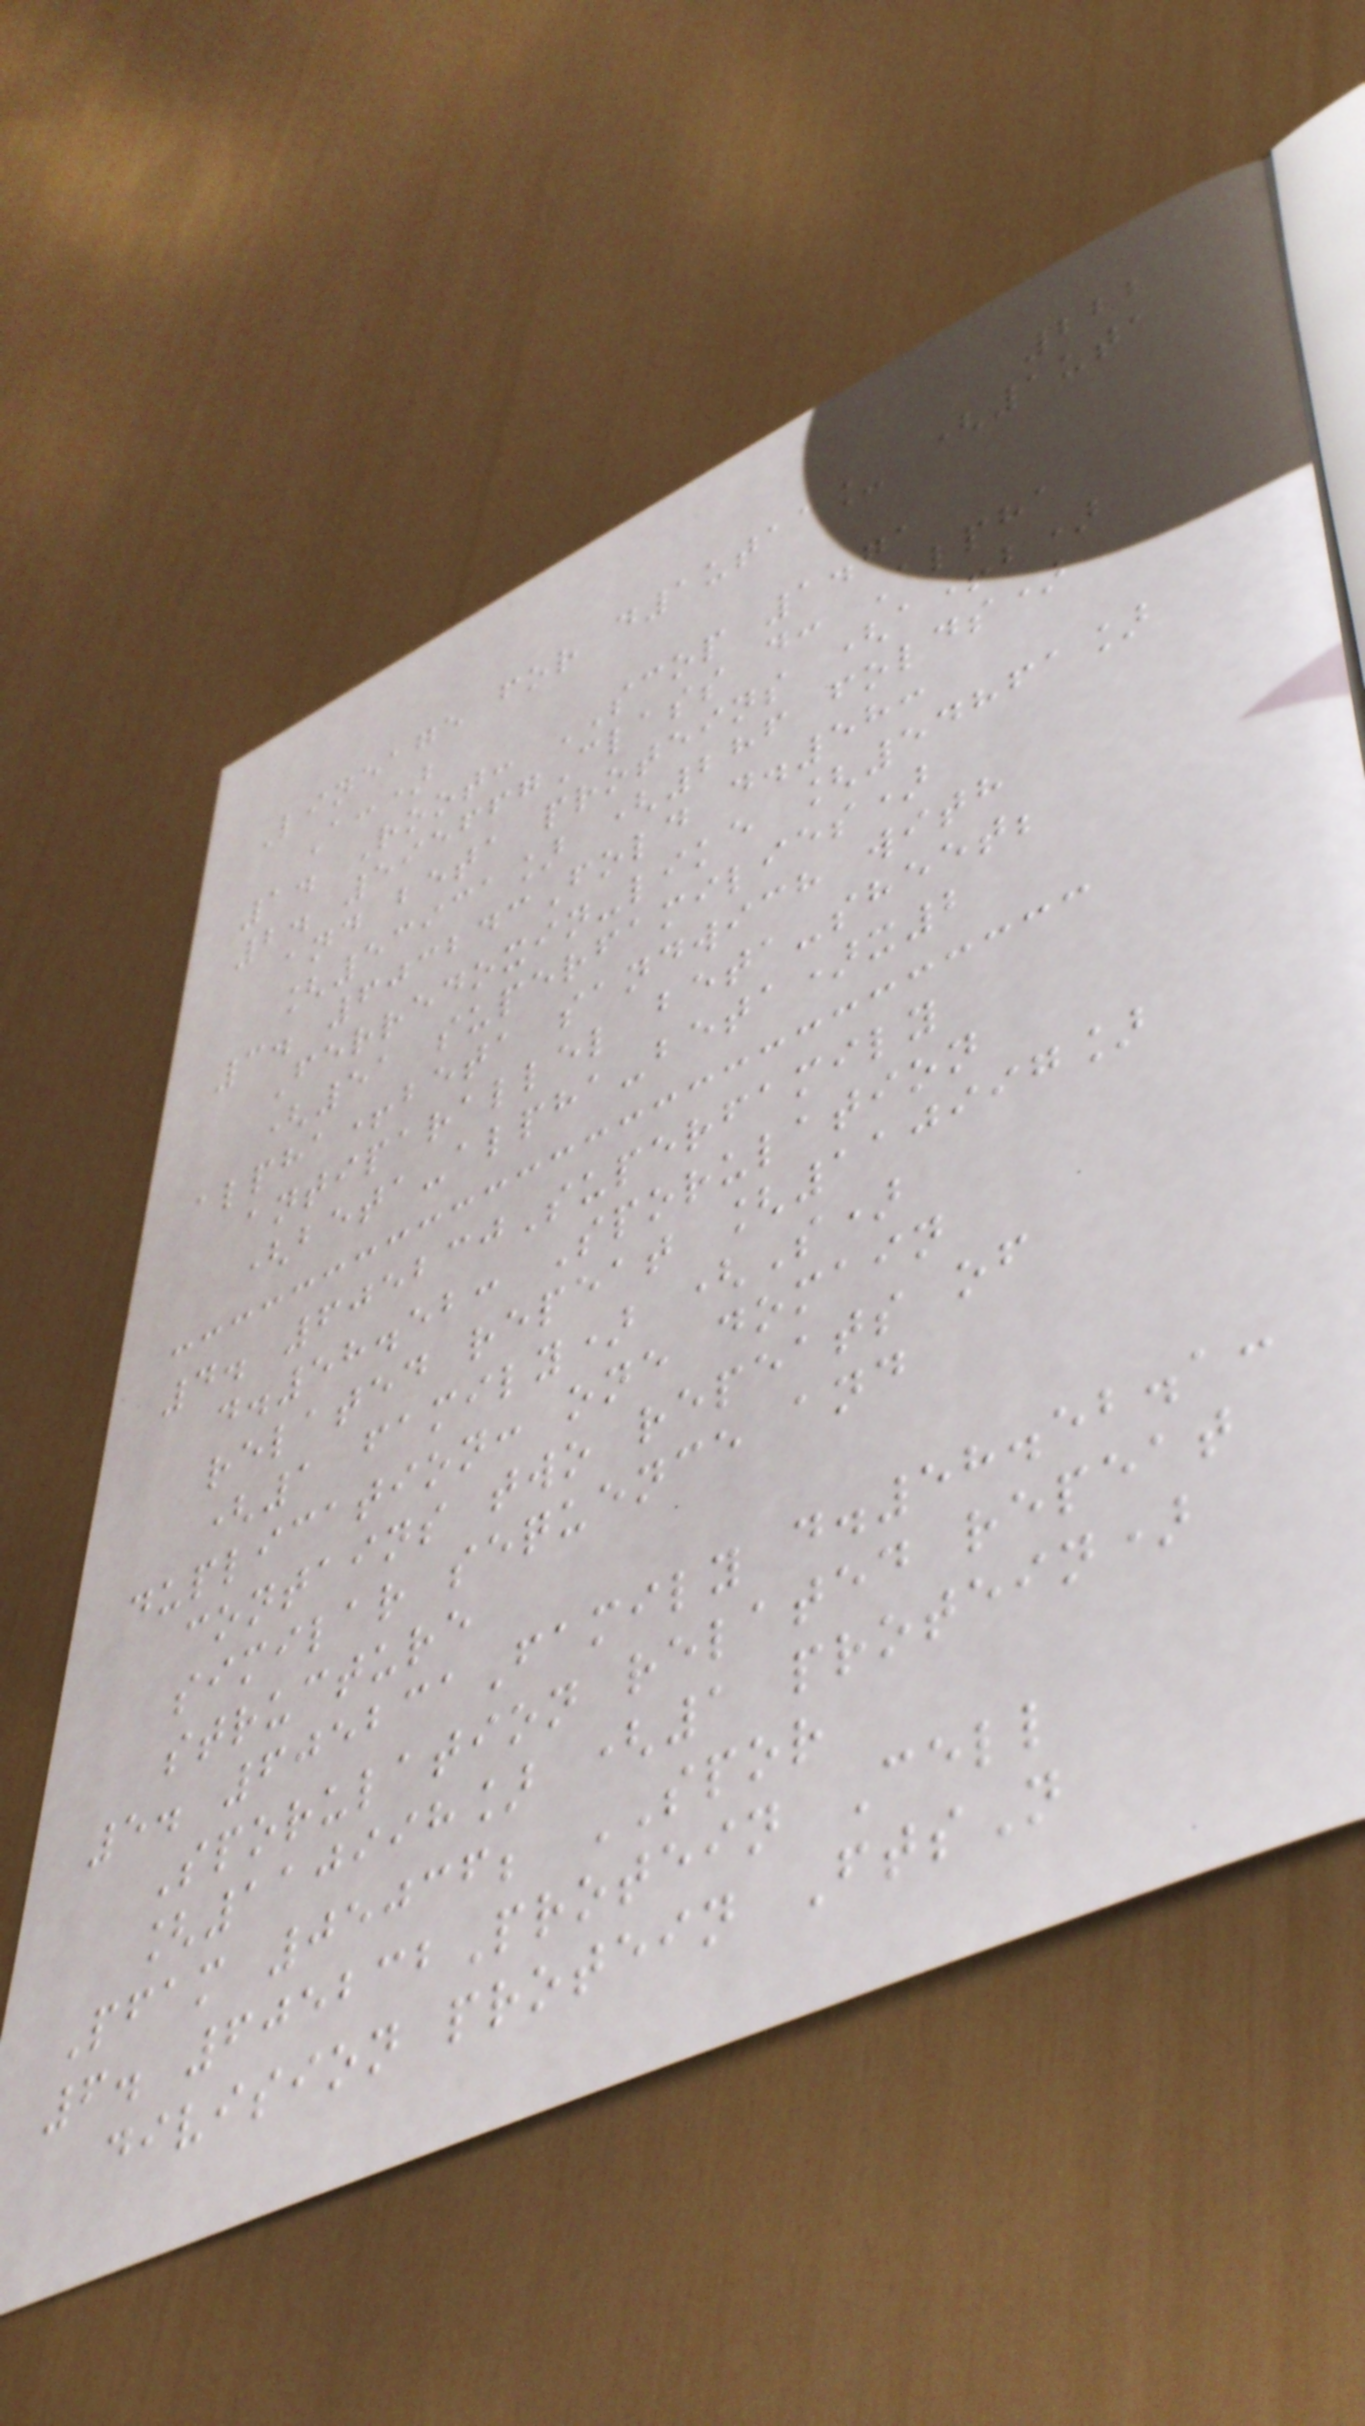222
Lineage for d1utaa_ (1uta
A:)
1. Root: SCOP 1.71
2. 595667Class d: Alpha
and beta proteins (a+b)
[53931] (286 folds)
3. 603243Fold d.58:
Ferredoxin-like [54861]
(51 superfamilies)
alpha+beta sandwich with
antiparallel beta-sheet;
(beta-alpha-beta)x2
4. 605230Superfamily
d.58.52: Sporulation
related repeat [110997]
(1 family) (S)
duplication: one domain
contains two repeats of
similar sequence and
structure
5. 605231Family d.58.52.1:
Sporulation related repeat
[110998] (1 protein)
Pfam 05036; SPOR
6. 605232Protein Cell
division protein FtsN
